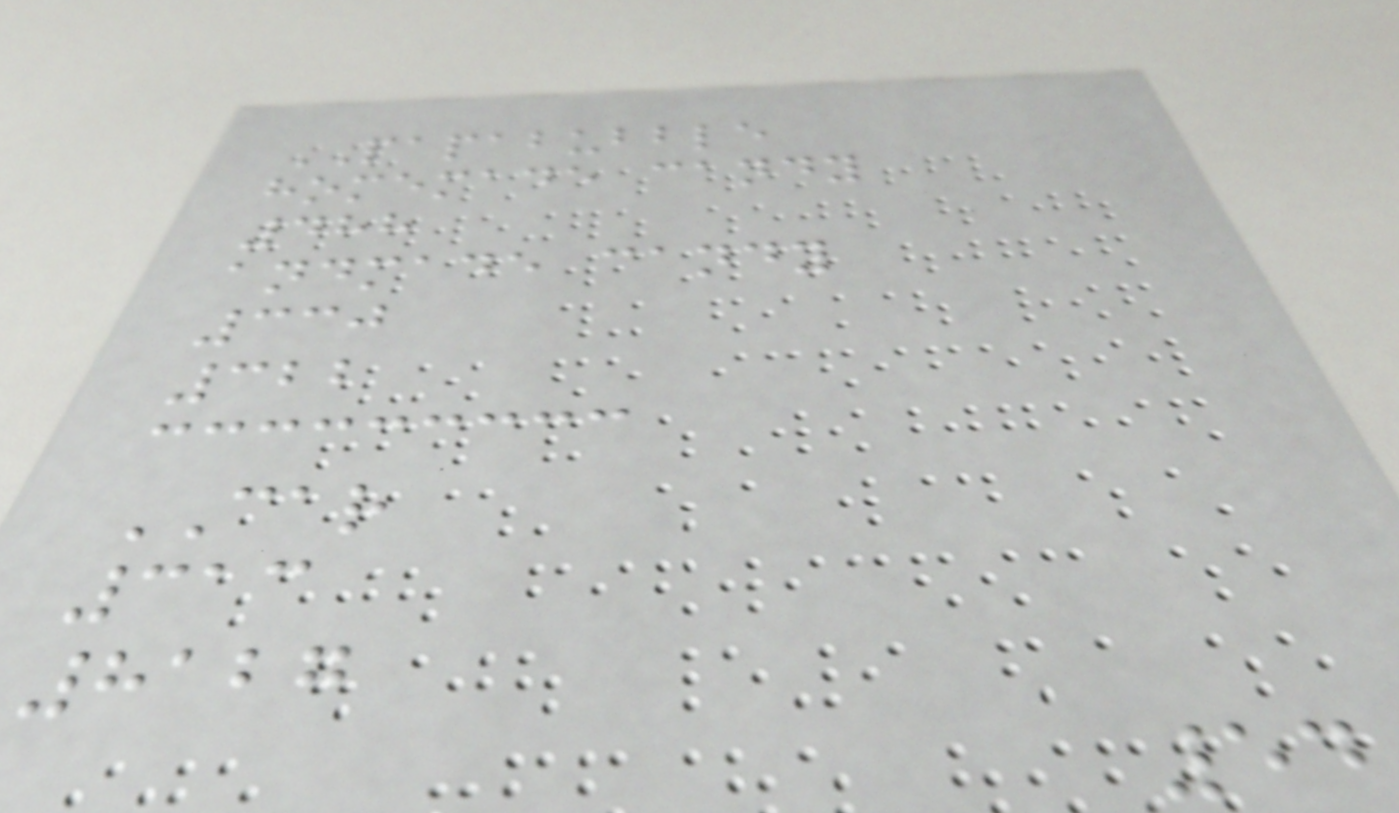PAPABUBBLE
homemade candy
488
andmade candy
330
322
CAR
313
8127
54
